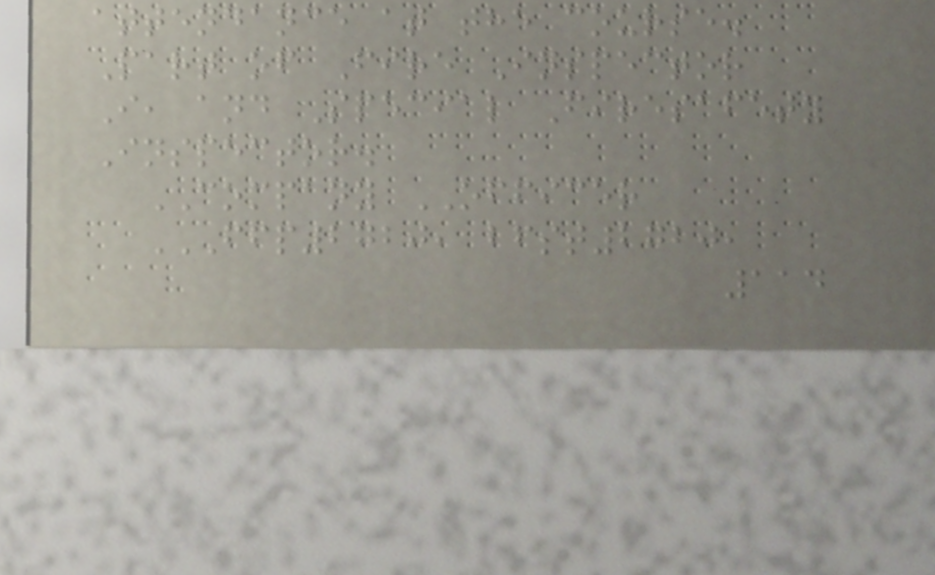attendance at the course.
Part of Fire Inspector
I, and Special Firesafety
Inspector.
COMPANY OFFICER
FFP2720, BFST2720,
114
